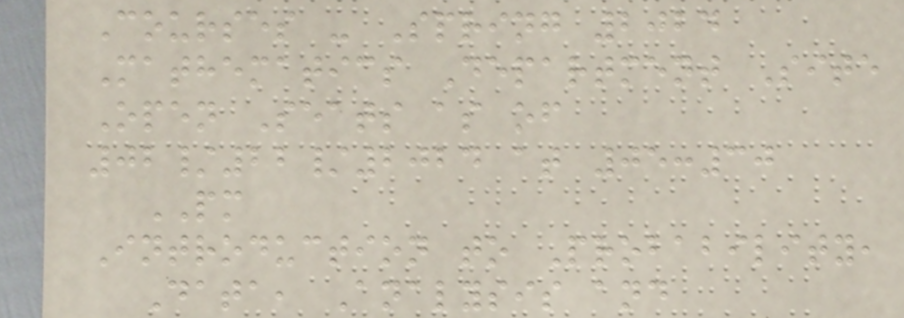Courses - Spring 2024
Mathematics Department Site
Open Seats as of
02/22/2024 at 05:30
PM
Introduction to Probability,
Data, Analysis and
